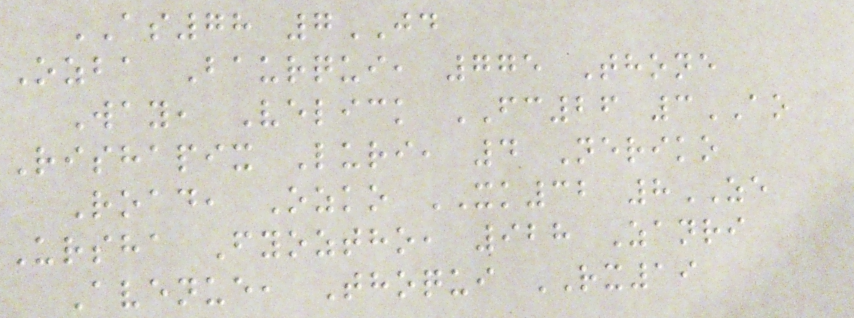AS78 7JD
Ozba Baurqui, 775 Thone
Way, Velick FC26 3AO
Rishapix Luri, 4 Neriko
Road, Ozko XK32 8ZE
Ursha Fyoztho, 928 Zanri
Avenue, Thoqui RX19
